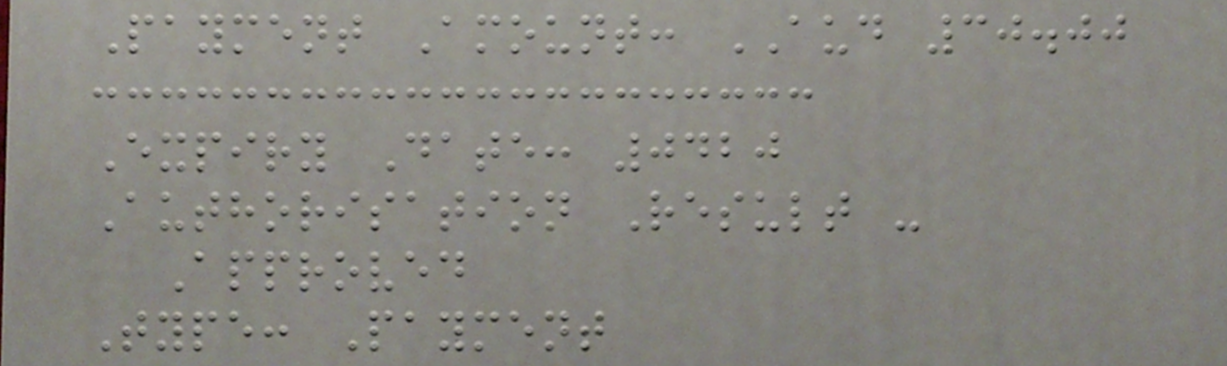Payment Amount: AUD 30.00
Expiry Date: 0420
Authorisation Result -
Approved
Type: Payment
